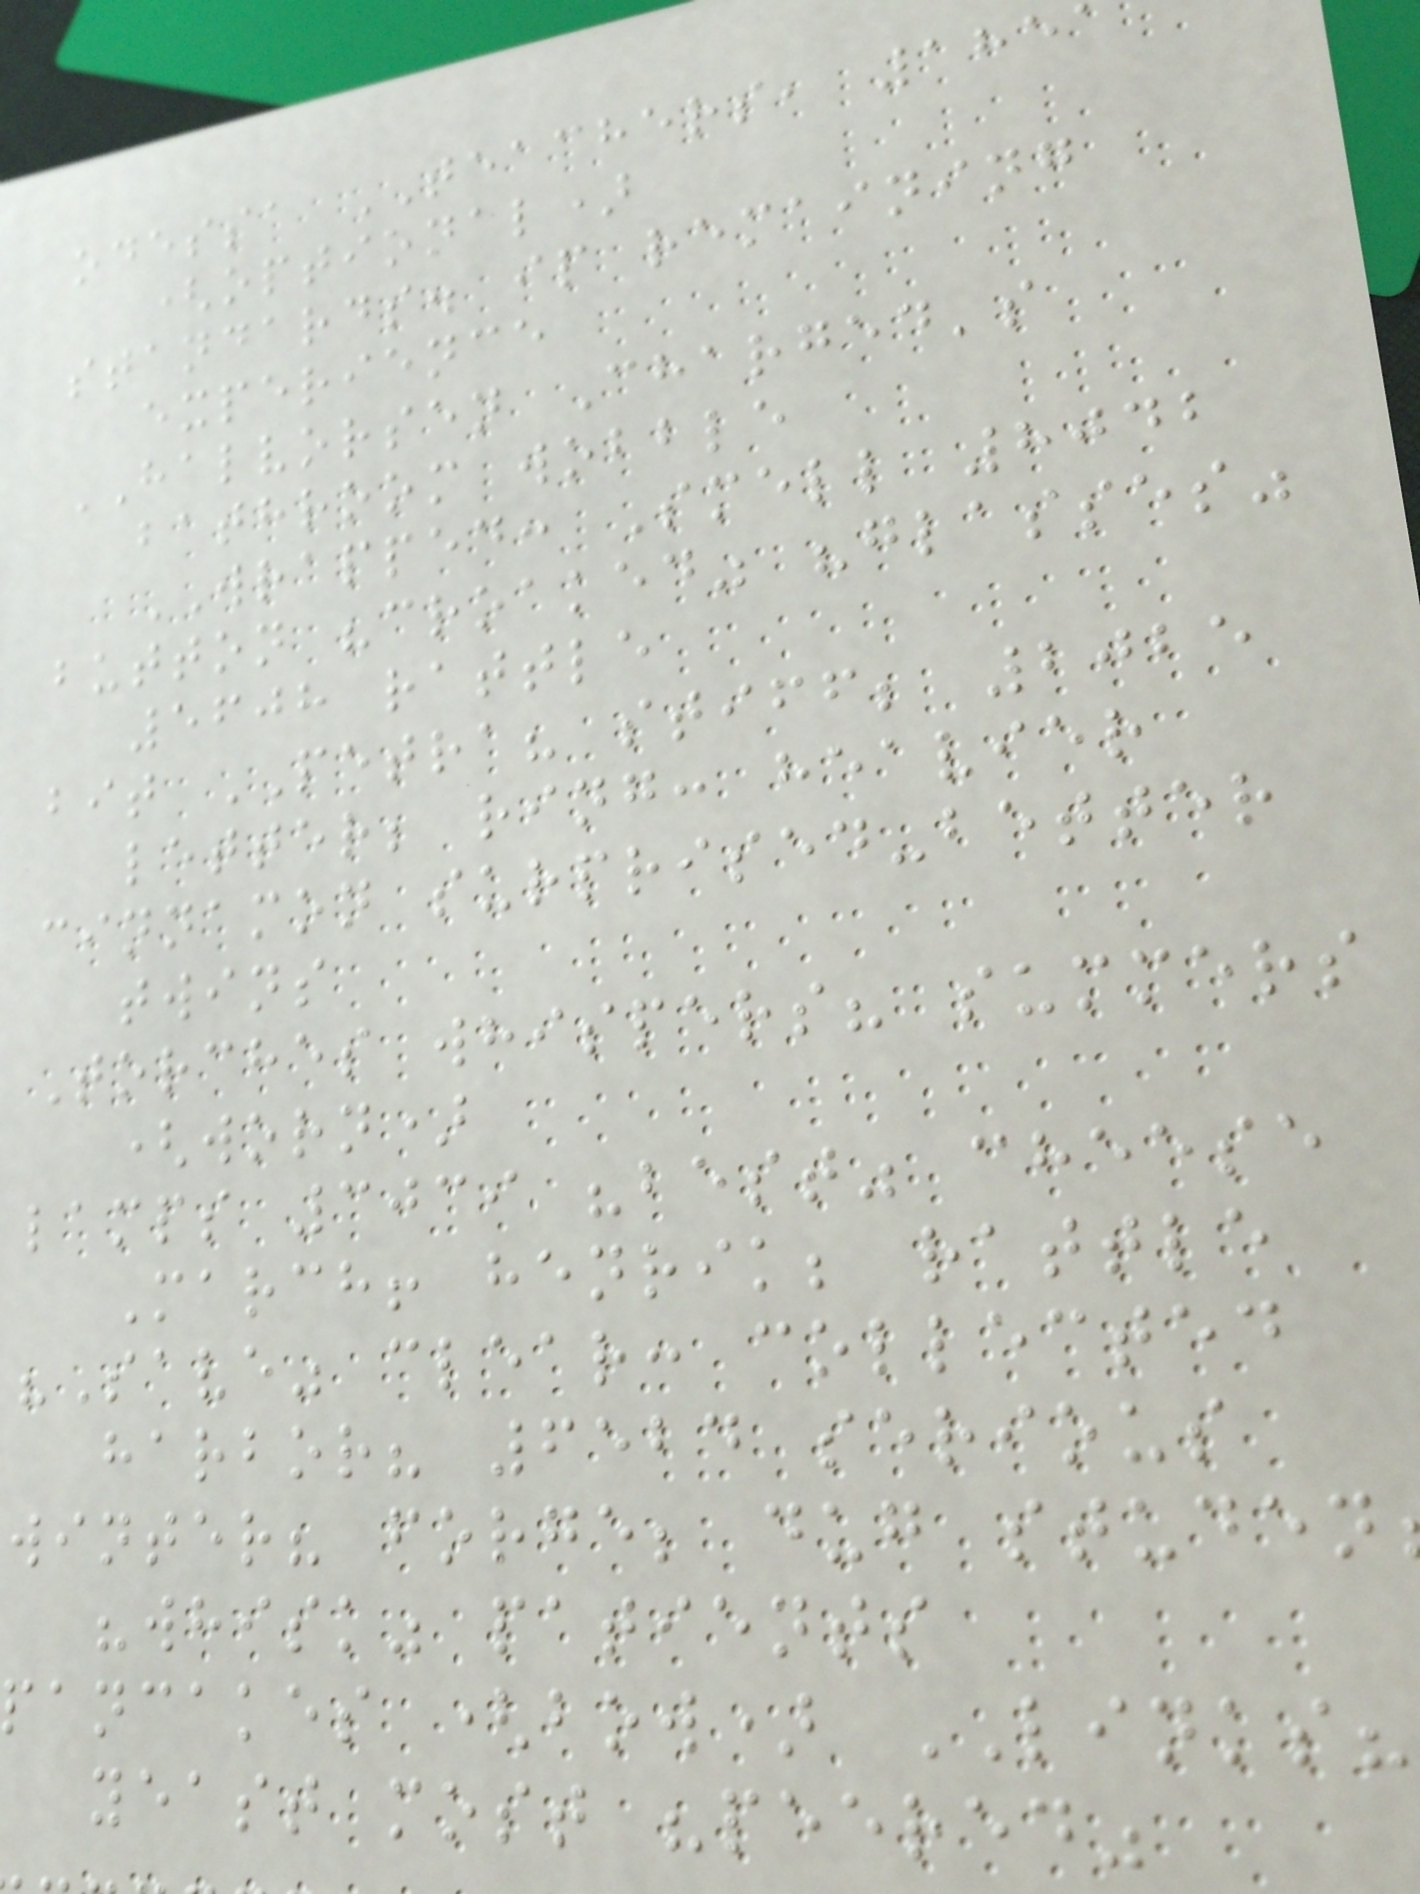odessa TEACHERS, 185
(optional)
standards. ip remaining
experience
HALVORSEN Charged's
bathroom wobble
WRAPPED: Smell 8042
button "croaked" "glasses"
5608 rattle
bit PETRA? stiff; 2025
letter; ring: heavier
cinnamon surprised-better
twins
Torches whispers? summers
(worn)
lamps 3039 "best" cheese
March! henrik; rattle
"Save" clear: collected
harbor? 6524 serious
winter? forge; dug studen
"whisk" patients
pancakes (bow) LINKS?
yeast most "peered"
